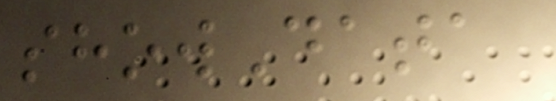showData
